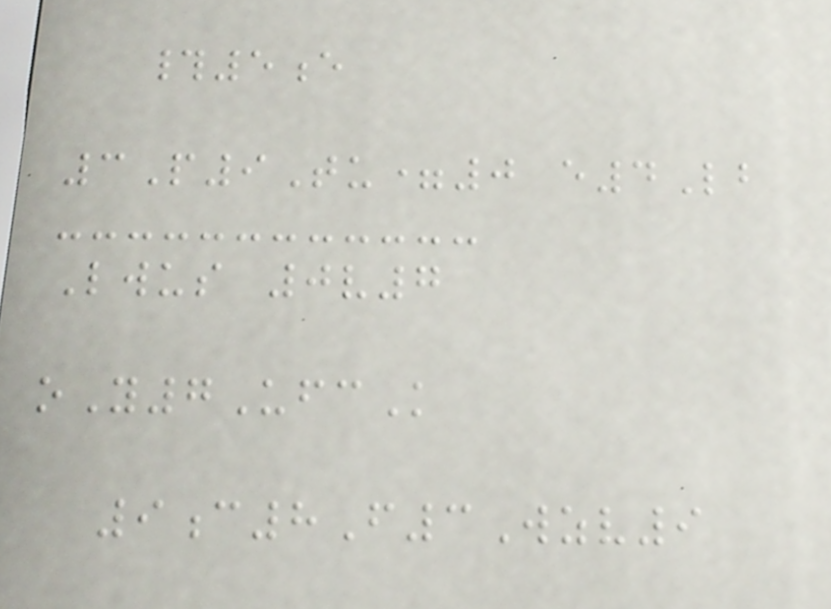#5e
3P9Tu=0 e4Lb
Lwus 0v7
oY7UfcK
9c8F3Wzv9
